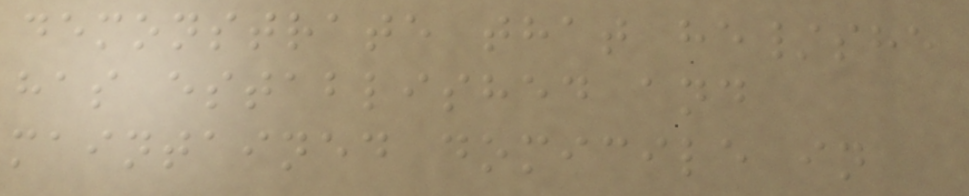demonstrate that he/she
has established and
maintained domicile in
